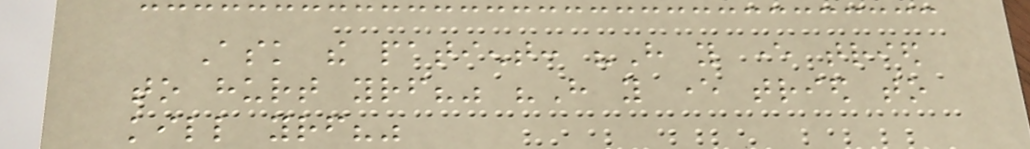Ask the patient: "Have you ever tried
to hurt yourself?" "Have you ever tried to
kill yourself?"
